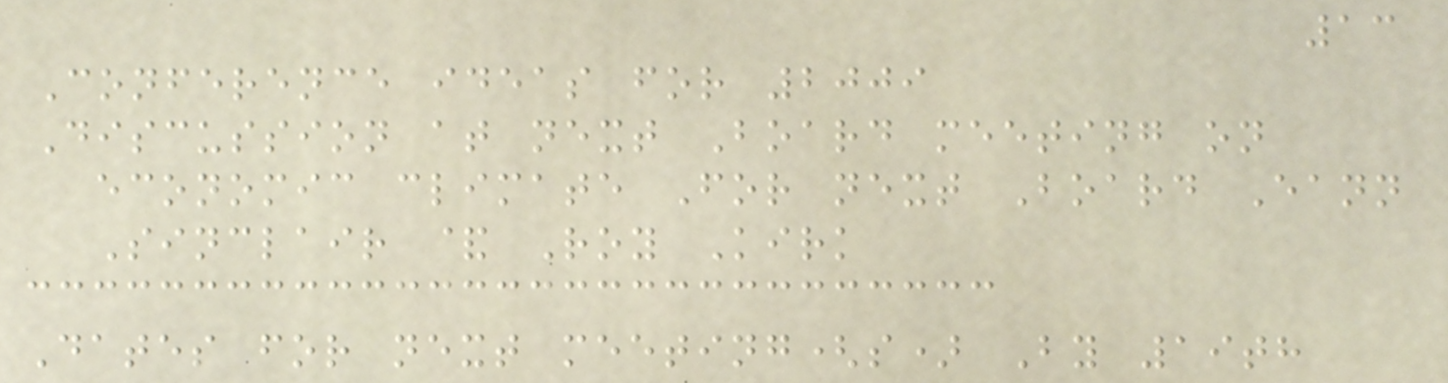13
Conference ideas for 2009
Discussion at next Board meeting on
economic climate For next Board Eann
Sinclair & Roy Kirk
Dates for next meeting(s) By 19th
